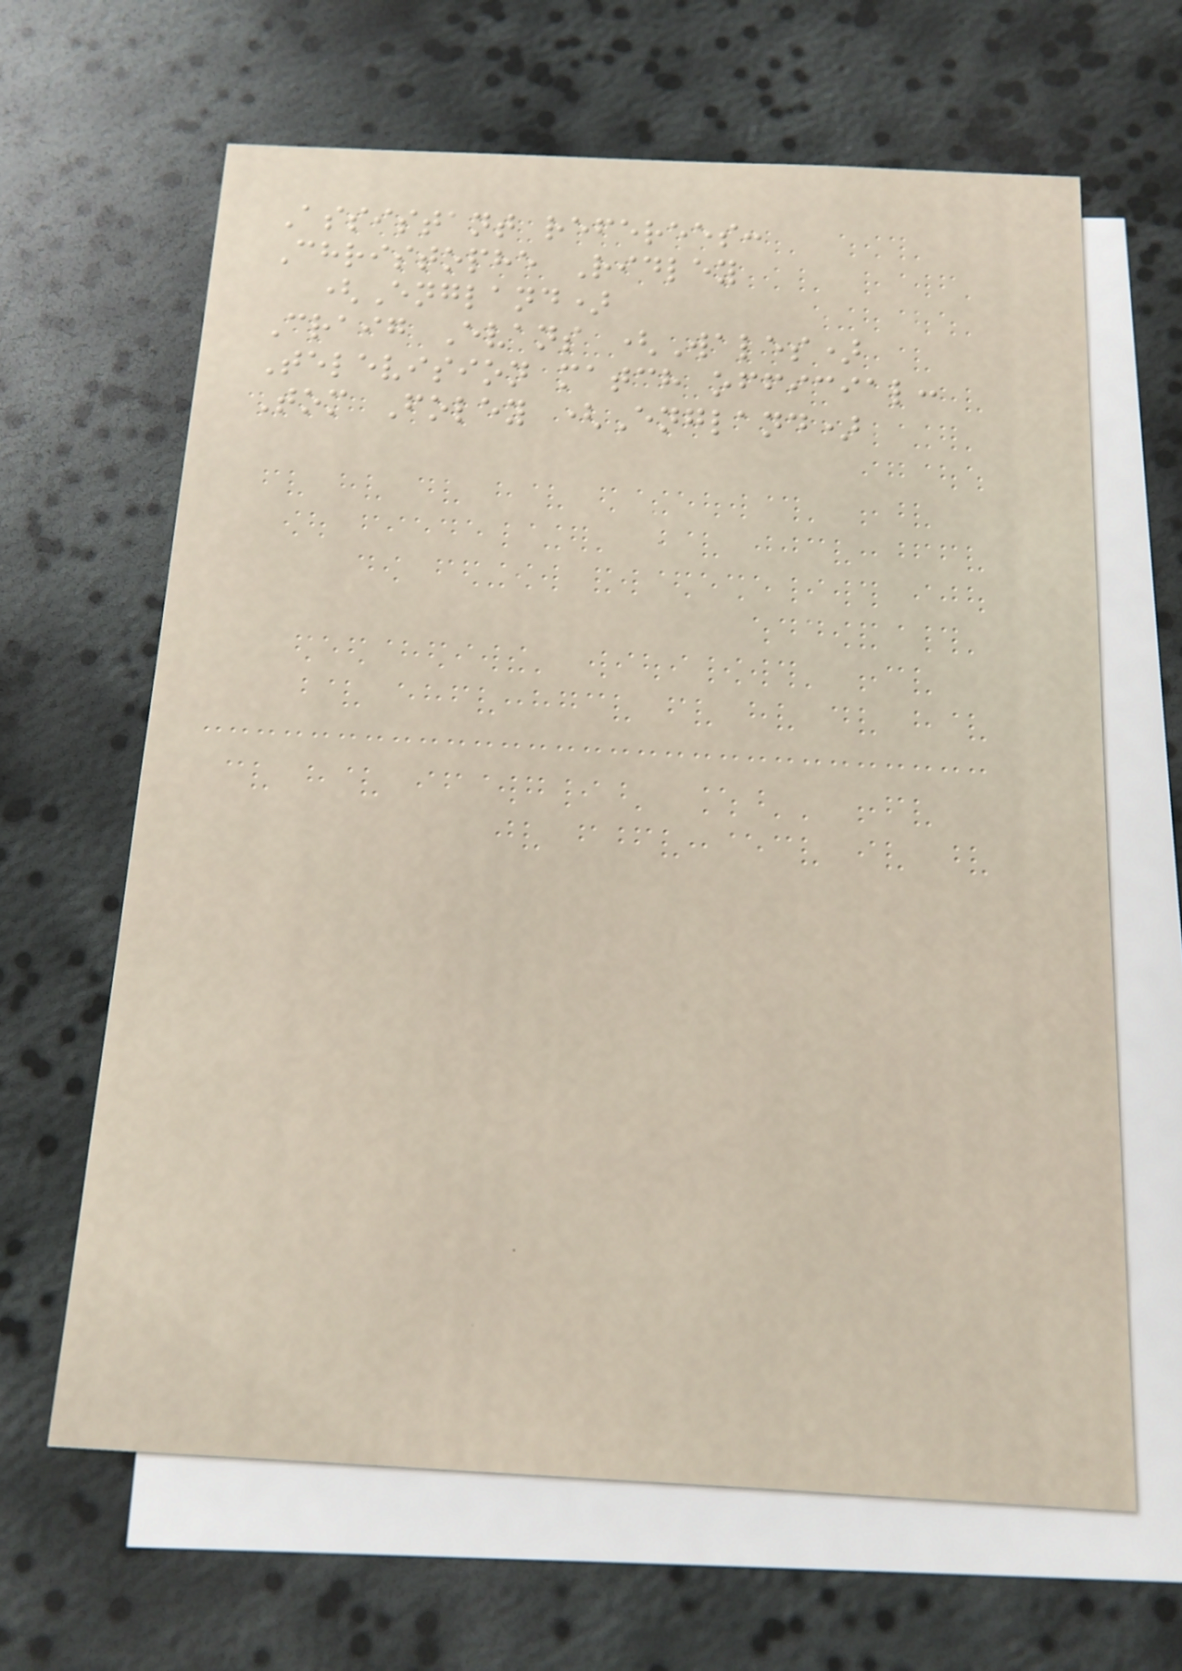Assistant referees:
Christophe Ridley
(England)
Craig Evans (Wales)
Television match official:
Tom Foley (England)
